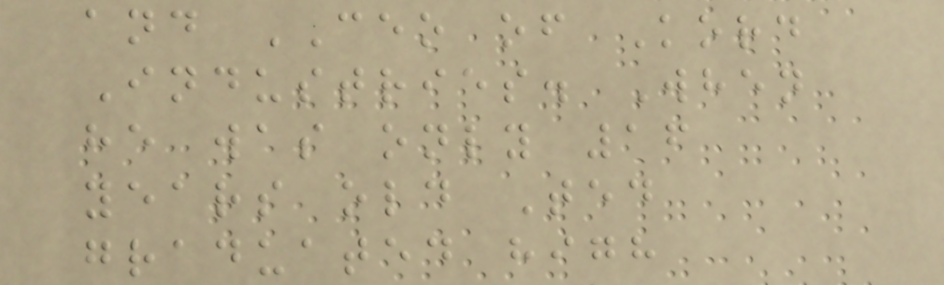and CEO of Kord
Industries. When
he was only 16
years old Ted
graduated high
